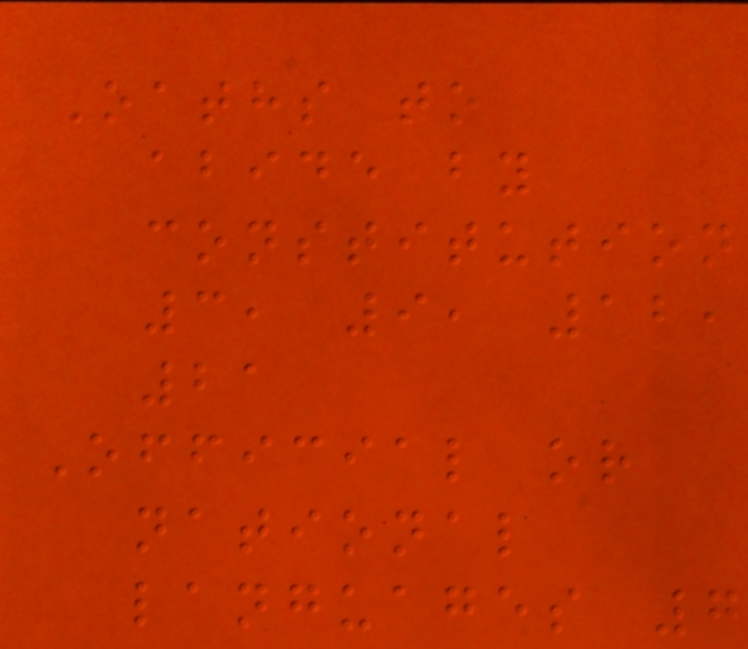Oaths to
abide by
constitution
3, 9, 12,
21
Official or
national
languages 7
